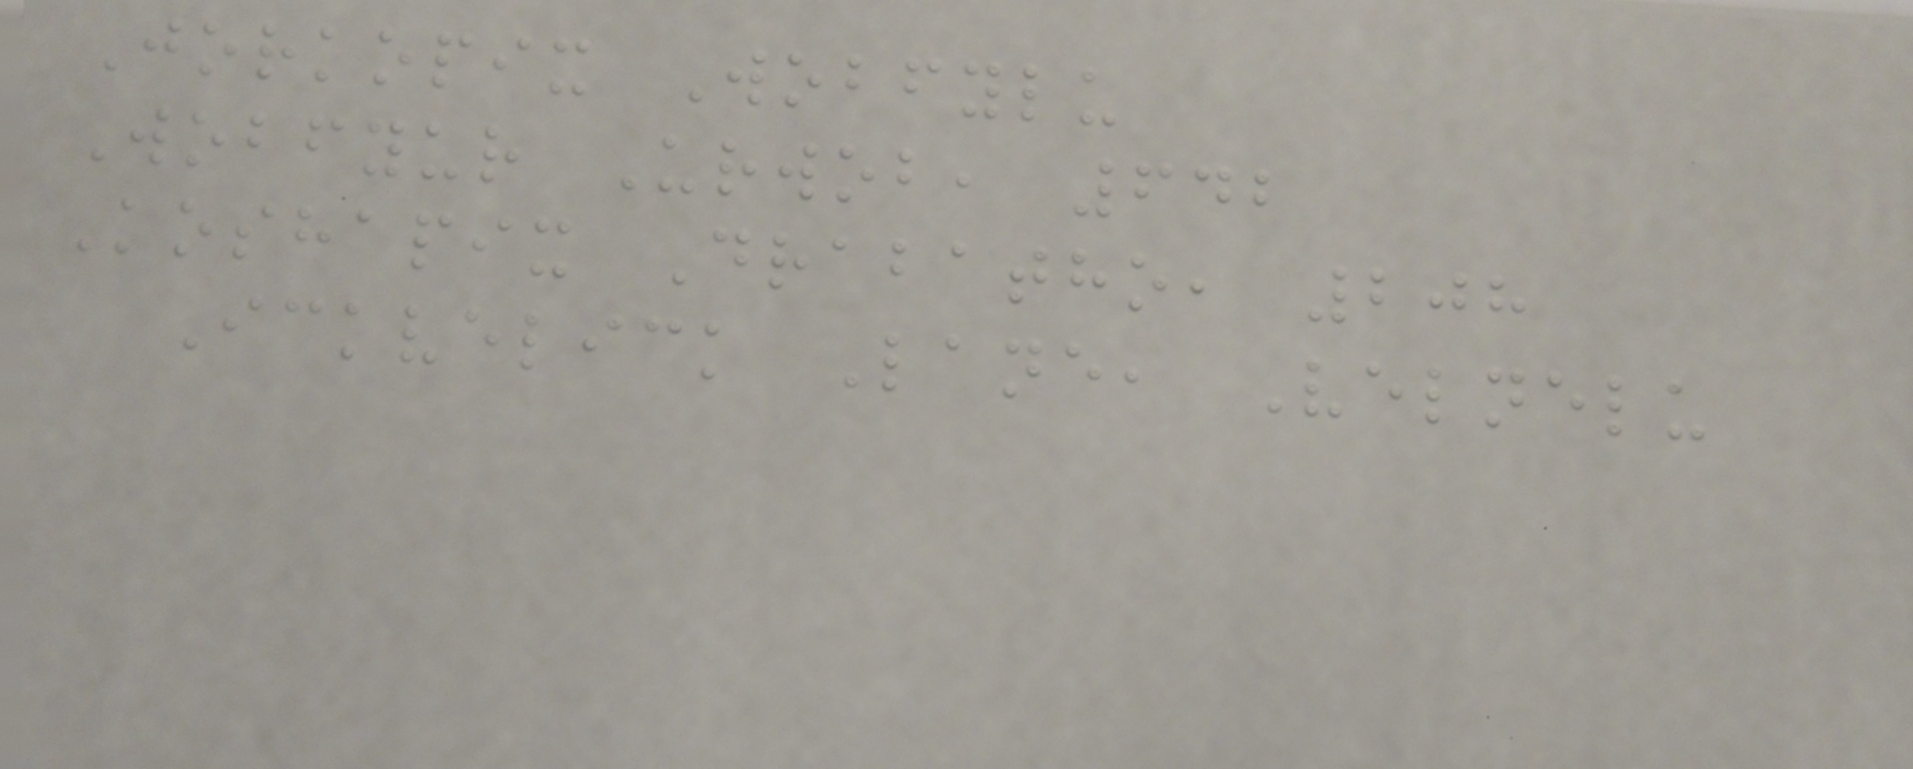Jorkopix Wobfylu
Wobfyur Urwob, 642
Koshapix Drabatho, 208
Ickvelick Lane, Velnelu
